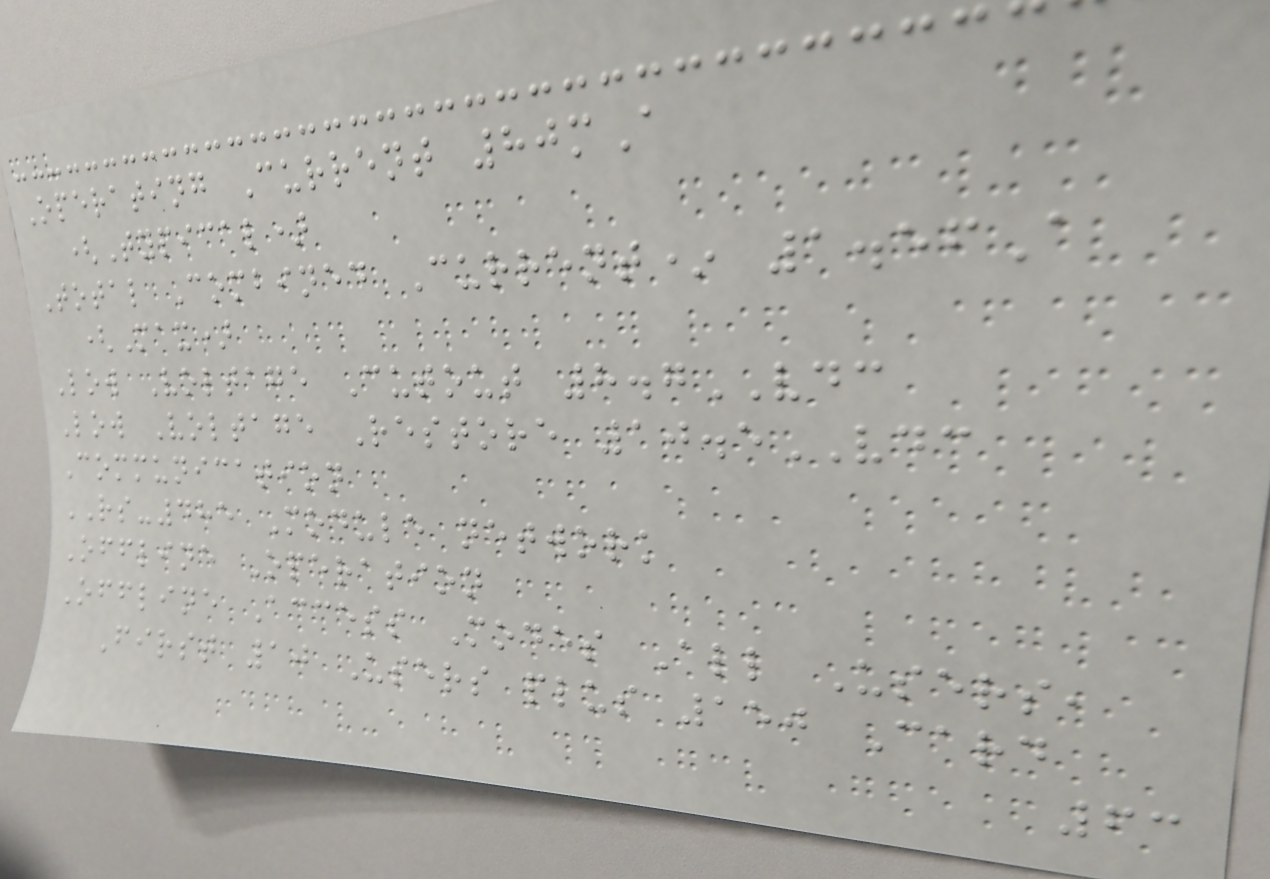Operating Current 80mA
(Typical)
Total Combined Current* 1.56A
(Max)
Low Voltage Cutout 8.7VDC
Low Voltage Restore 10.5VDC
Communication
RS-485 Module network
Offline Operation
Offline Access Modes All Users,
First 10 Users plus 150 Card
63
